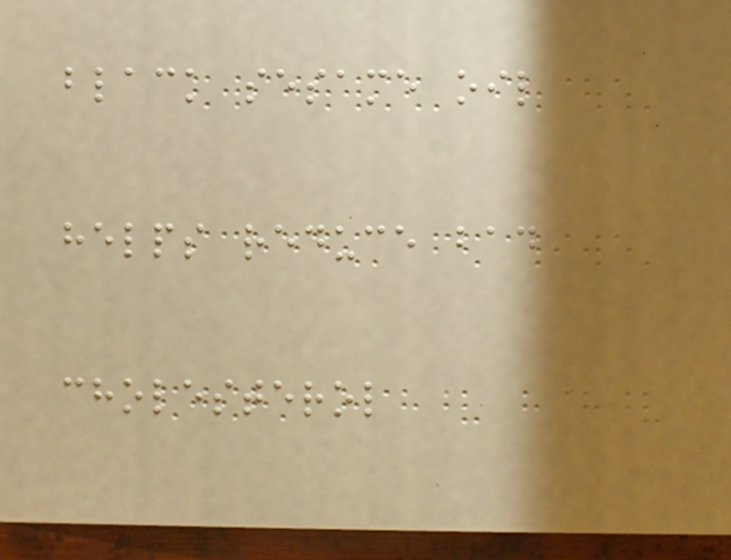black sesame oil
helps reduce bad
cholesterol
